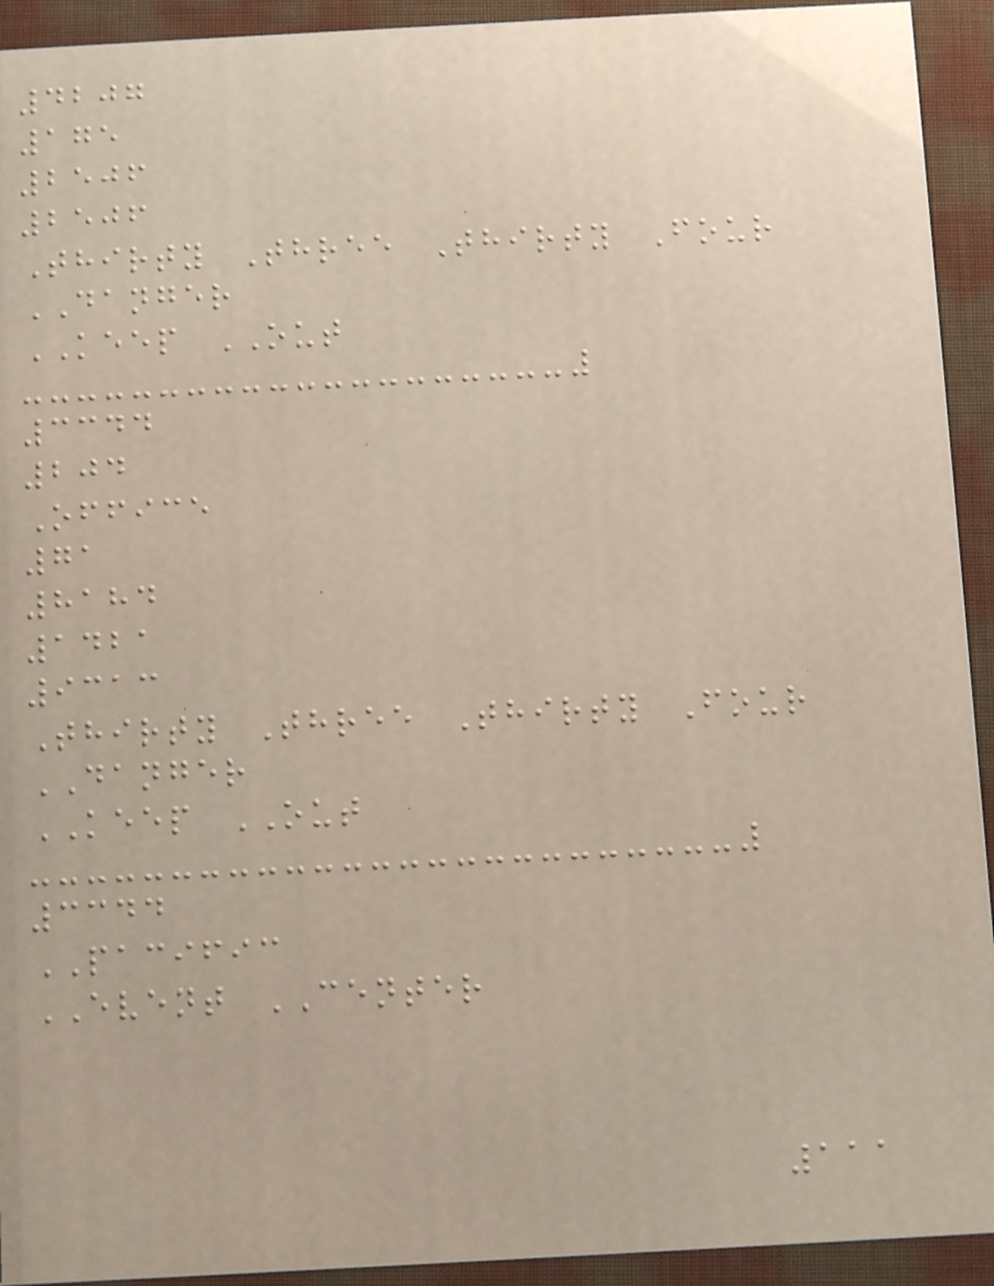4207
175
2506
2506
Thirty Three Thirty Four
DANGER
KEEP OUT
3344
204
Office
71
8184
1421
9313
Thirty Three Thirty Four
DANGER
KEEP OUT
3344
PACIFIC
EVENT CENTER
111
